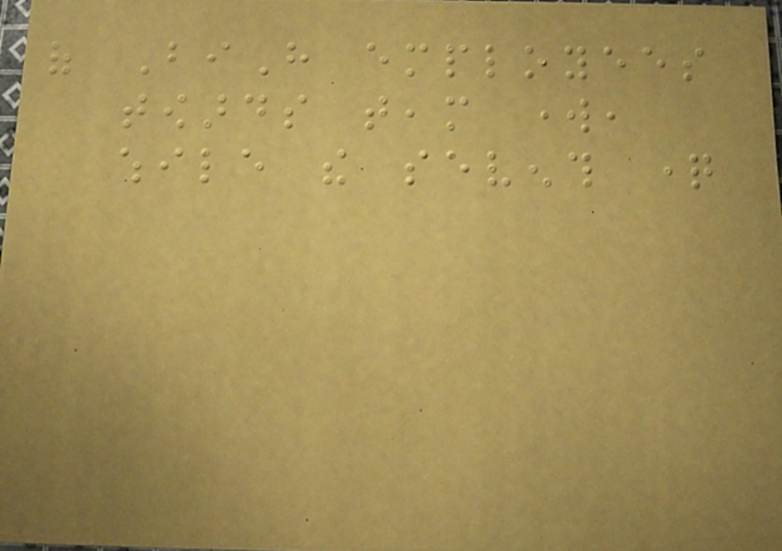of BiH employees
towards team work,
while the seventh question
